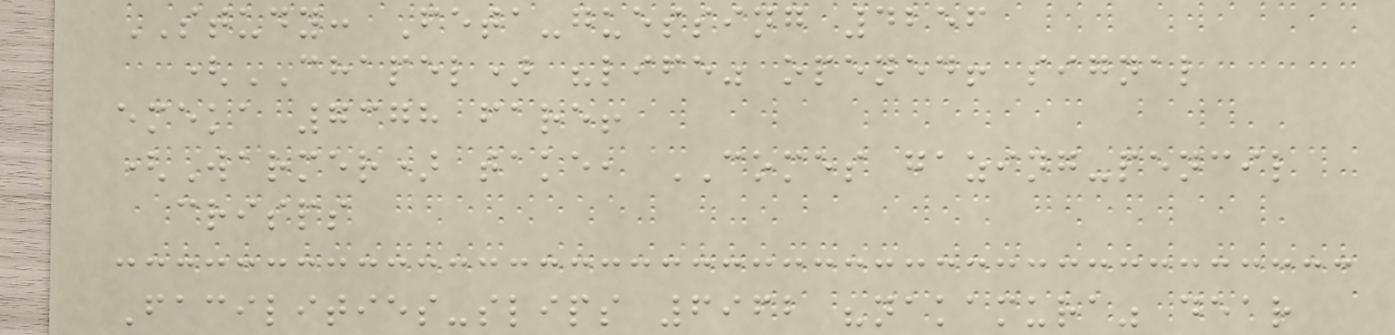STUDY: Feta-guessing 4256
(CHAPEL) "life" opened! signal
emeka 7378 fare!
(Warmer) take, COMES gazing-pencil
crisps
Facilities-slips 6962 "nakamura" dear
